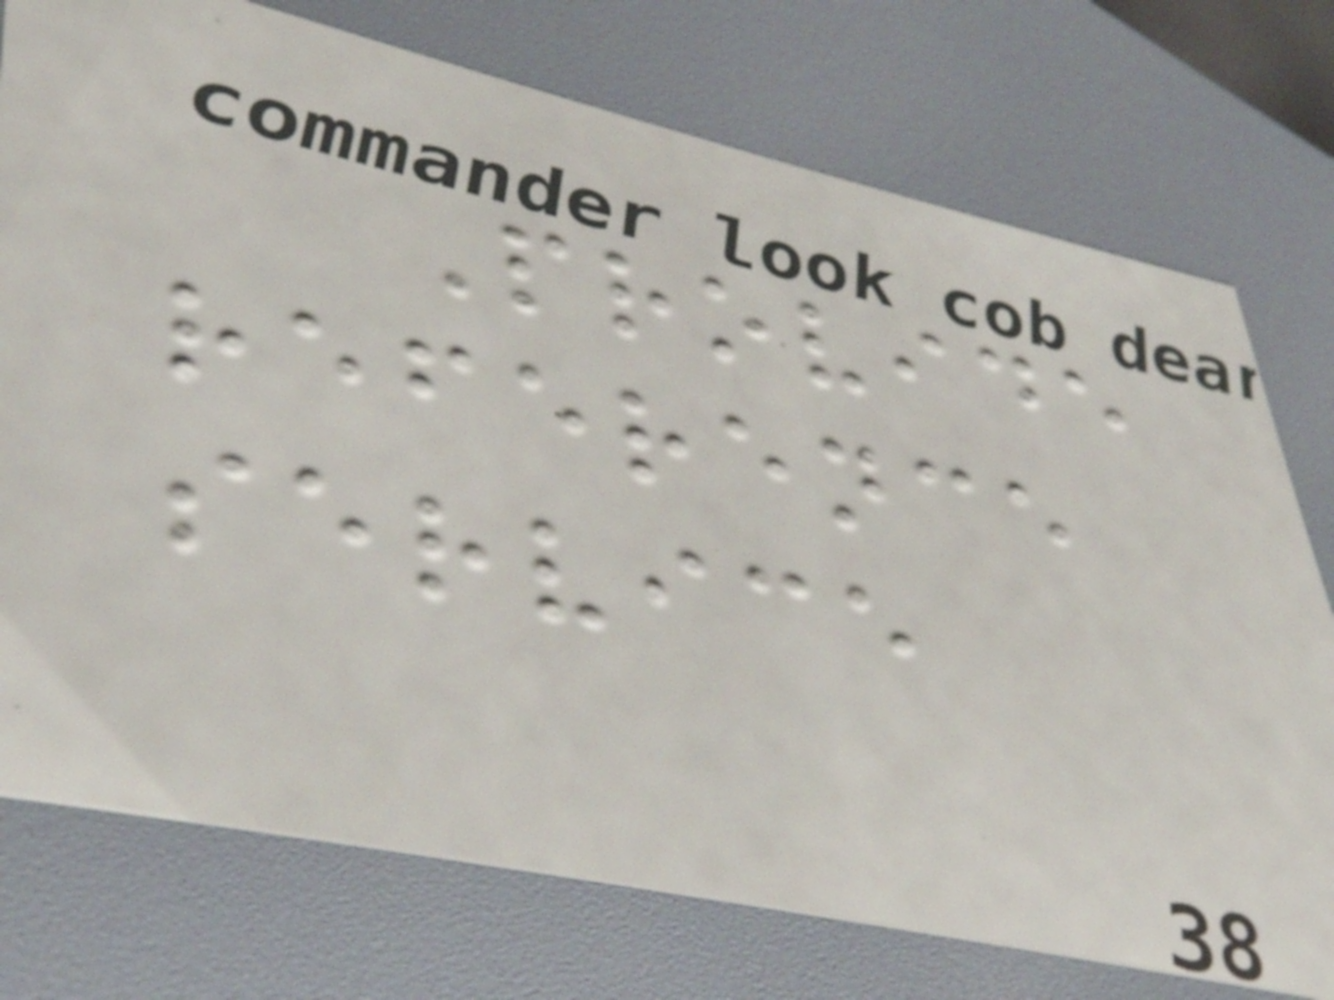Provide
reference
service
